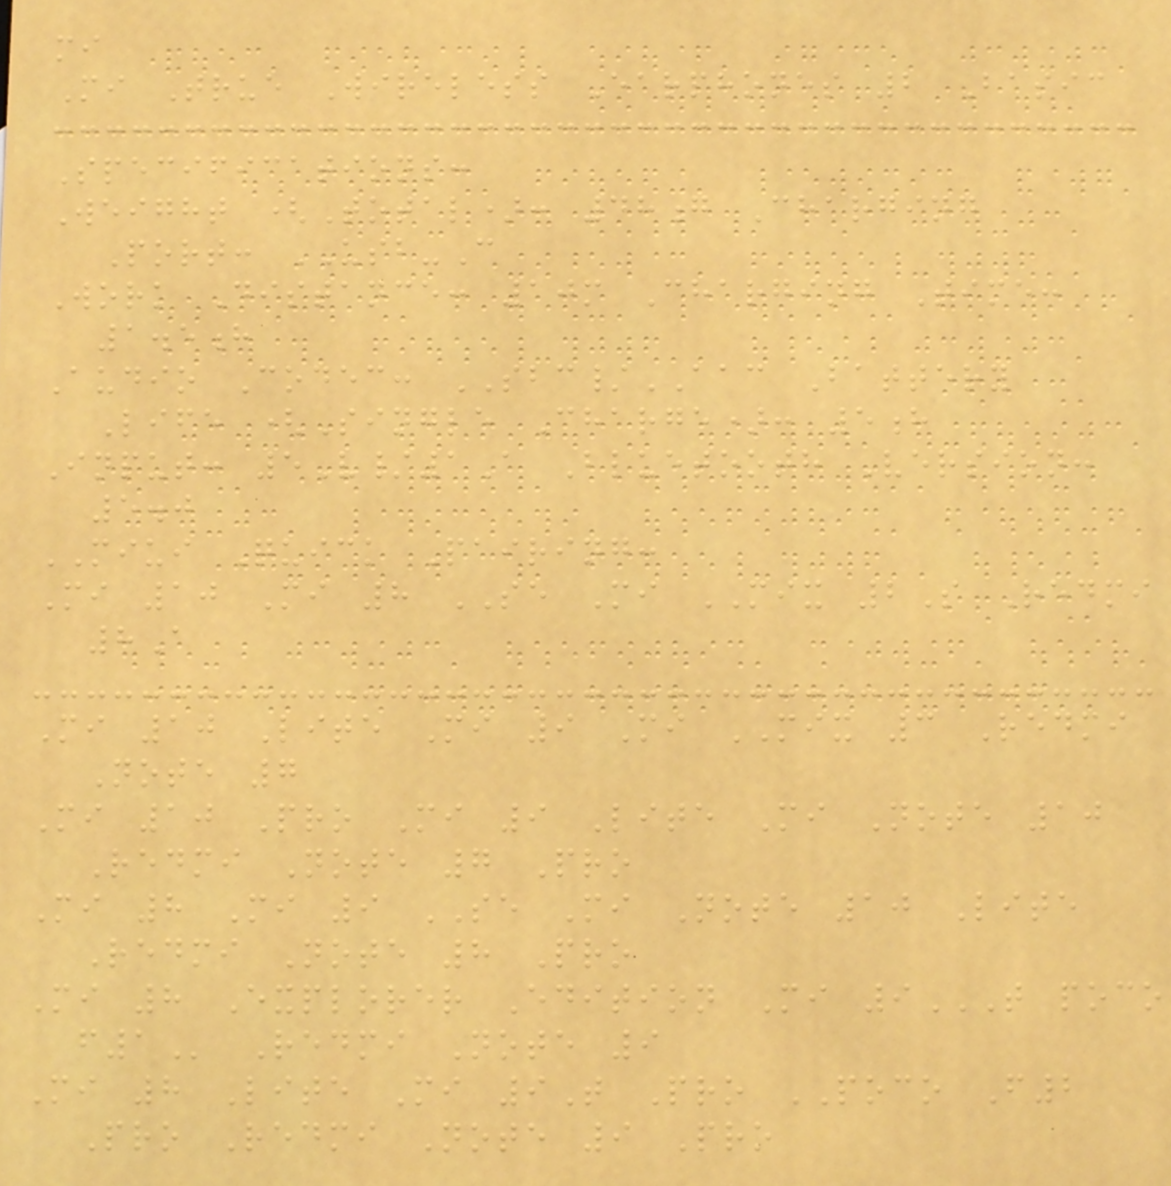mi
Mi True Wireless Earphones 2 Basic
Specifications:
Weight (Total): 48g Charging
Port: USB-C
Work Distance: 10m Charging Time:
1.5h
Audio Codec: SBC/AAC Battery
Life (Single Charge): 5h
Input: 5V/1A Bluetooth Version:
5.0
MIUI Quick Pairing:
Mi 10 Mi 8 SE Mi MIX 2S Redmi
8A
Mi 10 Lite Mi 9 Mi MIX 3 Redmi
Note 7
Mi 10 Pro Mi 9 Lite Mi Note 10
Redmi Note 7 Pro
Mi 8 Mi 9 SE Mi Note 10 Lite
Redmi Note 8 Pro
Mi 8 Explorer Edition Mi 9T POCO
F1 Redmi Note 9
Mi 8 Lite Mi 9T Pro POCO F2
Pro Redmi Note 9 Pro
